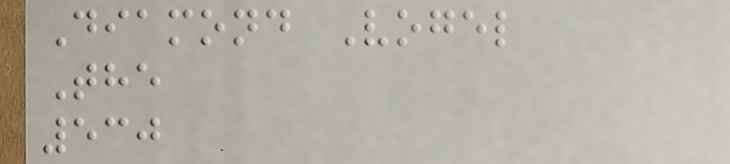Diamond Vogel
The
530
